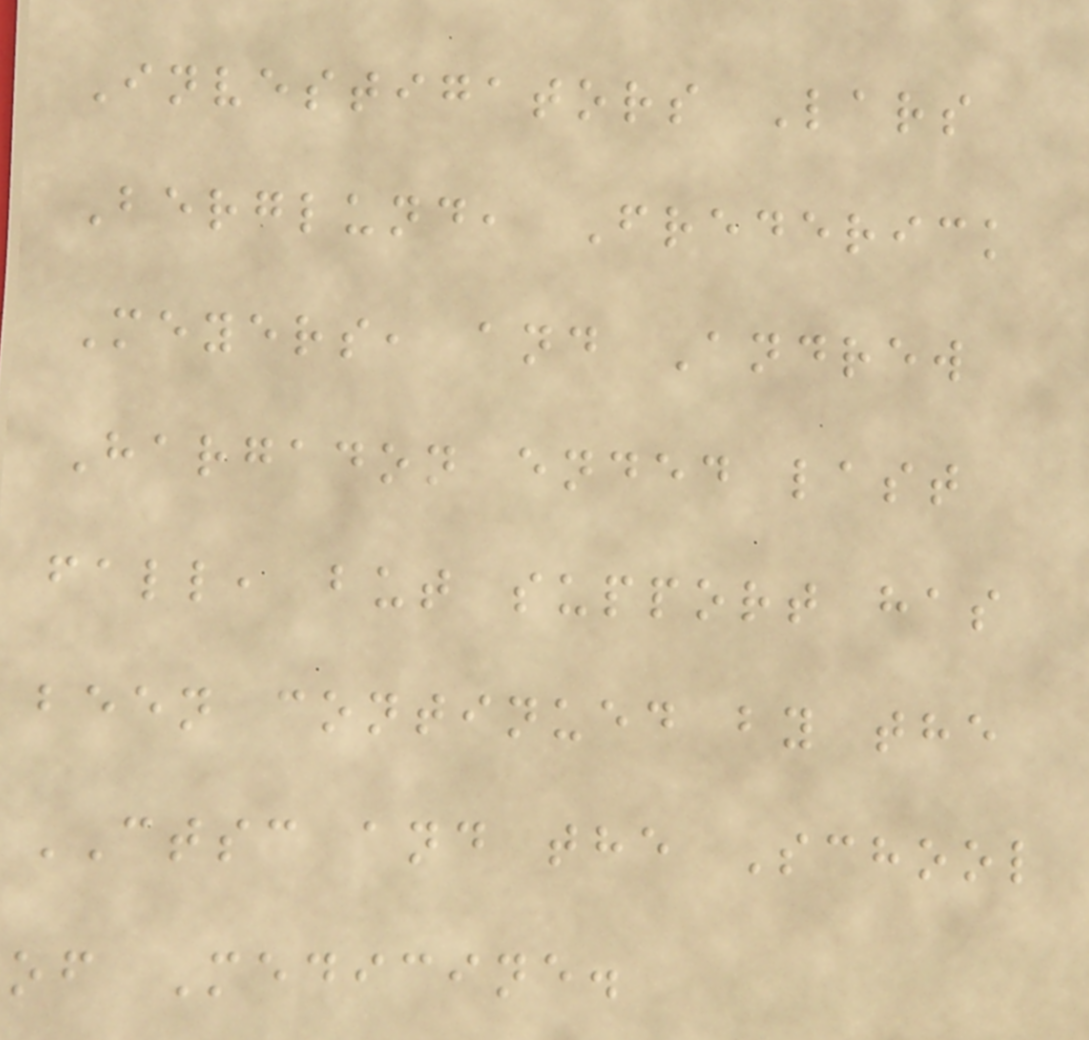Investigators Lars
Berglund, Frederick
Meyers, and Andrew
Hargadon ended last
fall, but support has
been continued by the
CTSC and the School
of Medicine.
